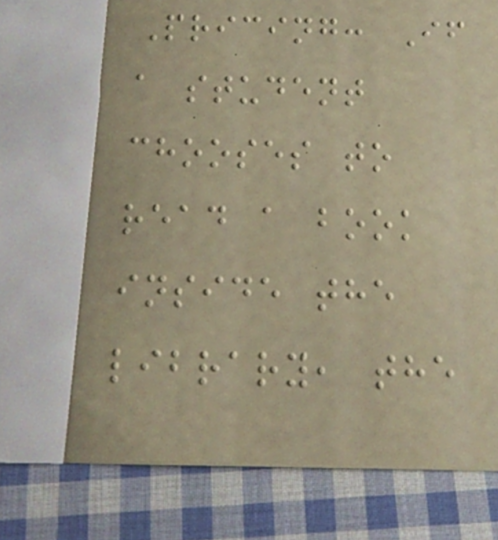Pricing: If
a student
chooses to
read a book
inside the
library, the
